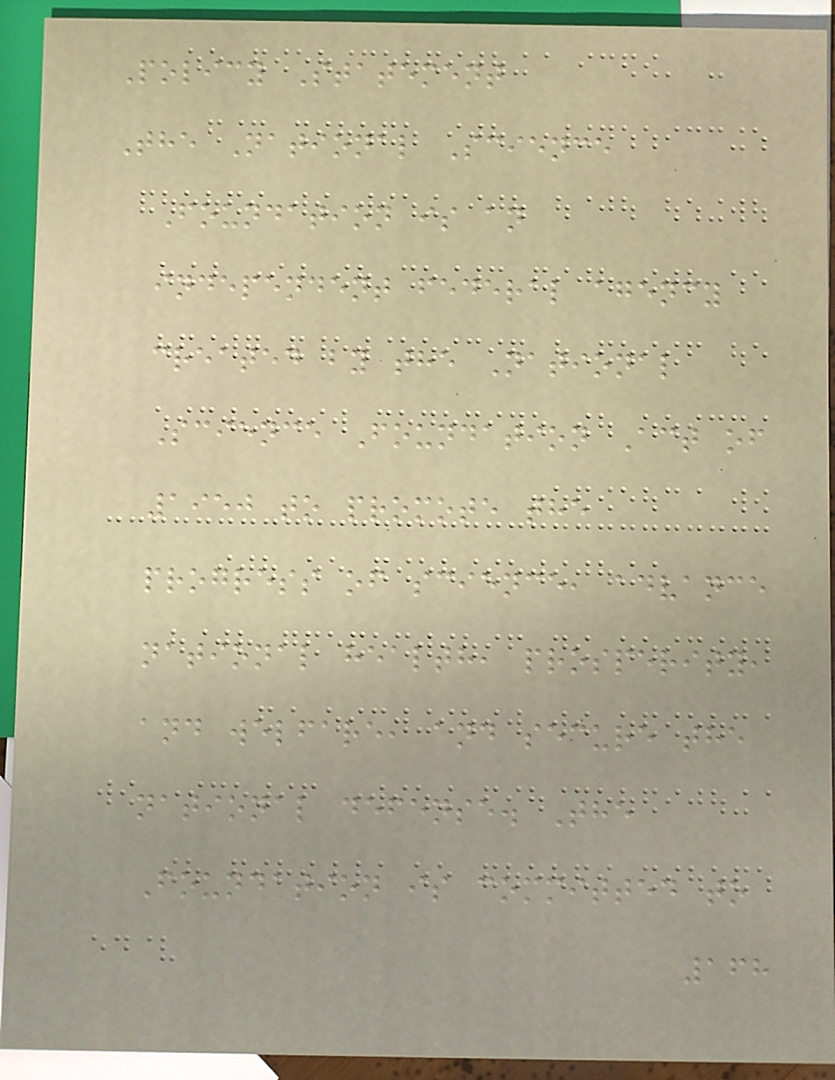Policy Statement
The National Science
Foundation is an
independent federal agency
created by the National
Science Foundation Act of
1950 to promote the
progress of science, advance
national health, prosperity,
and welfare, and secure the
national defense. The
Foundation is committed to
168
